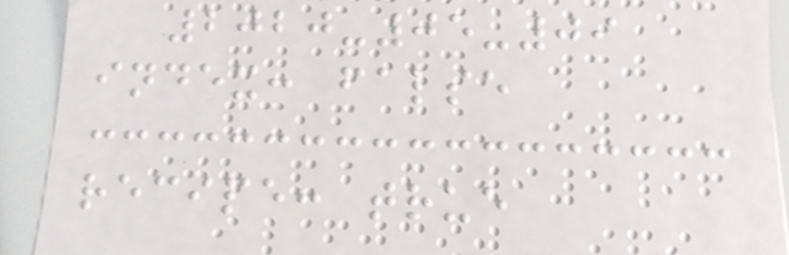2020-05-09
index: false
recipe: true
